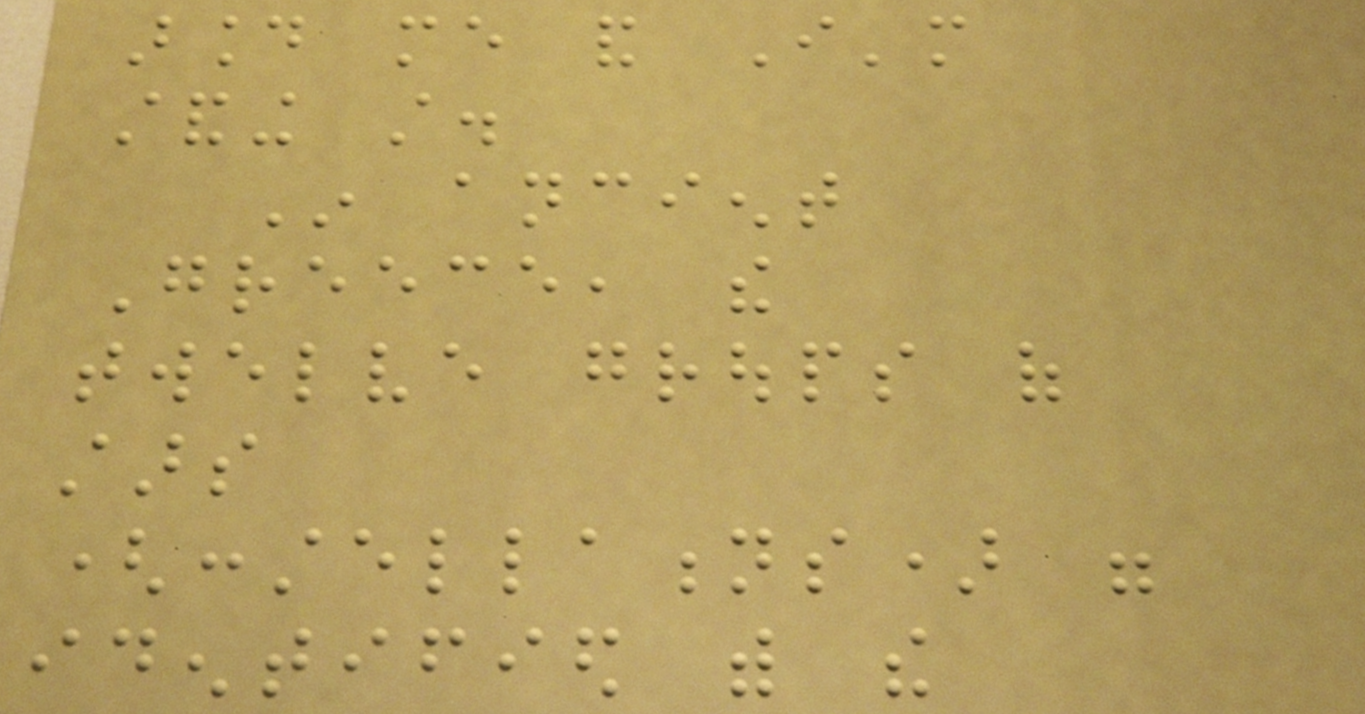around me and I'm
standing still.
In ancient
Greece, the
twelve groups of
stars
(constellations) were
identified with the
